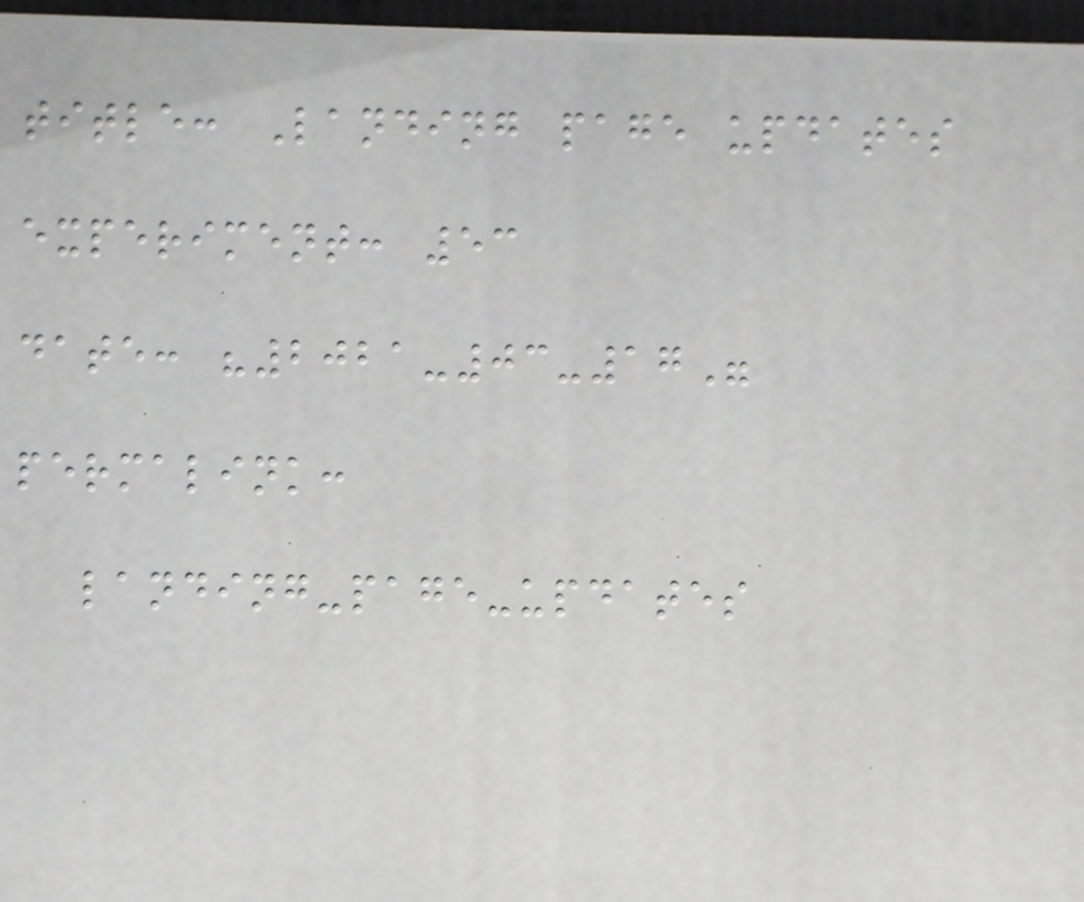title: Landing page updates
experiment: 53
date: "2021-03-17"
permalink:
landing-page-updates
